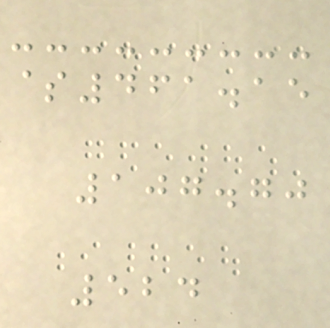$461.15
107.70
524
